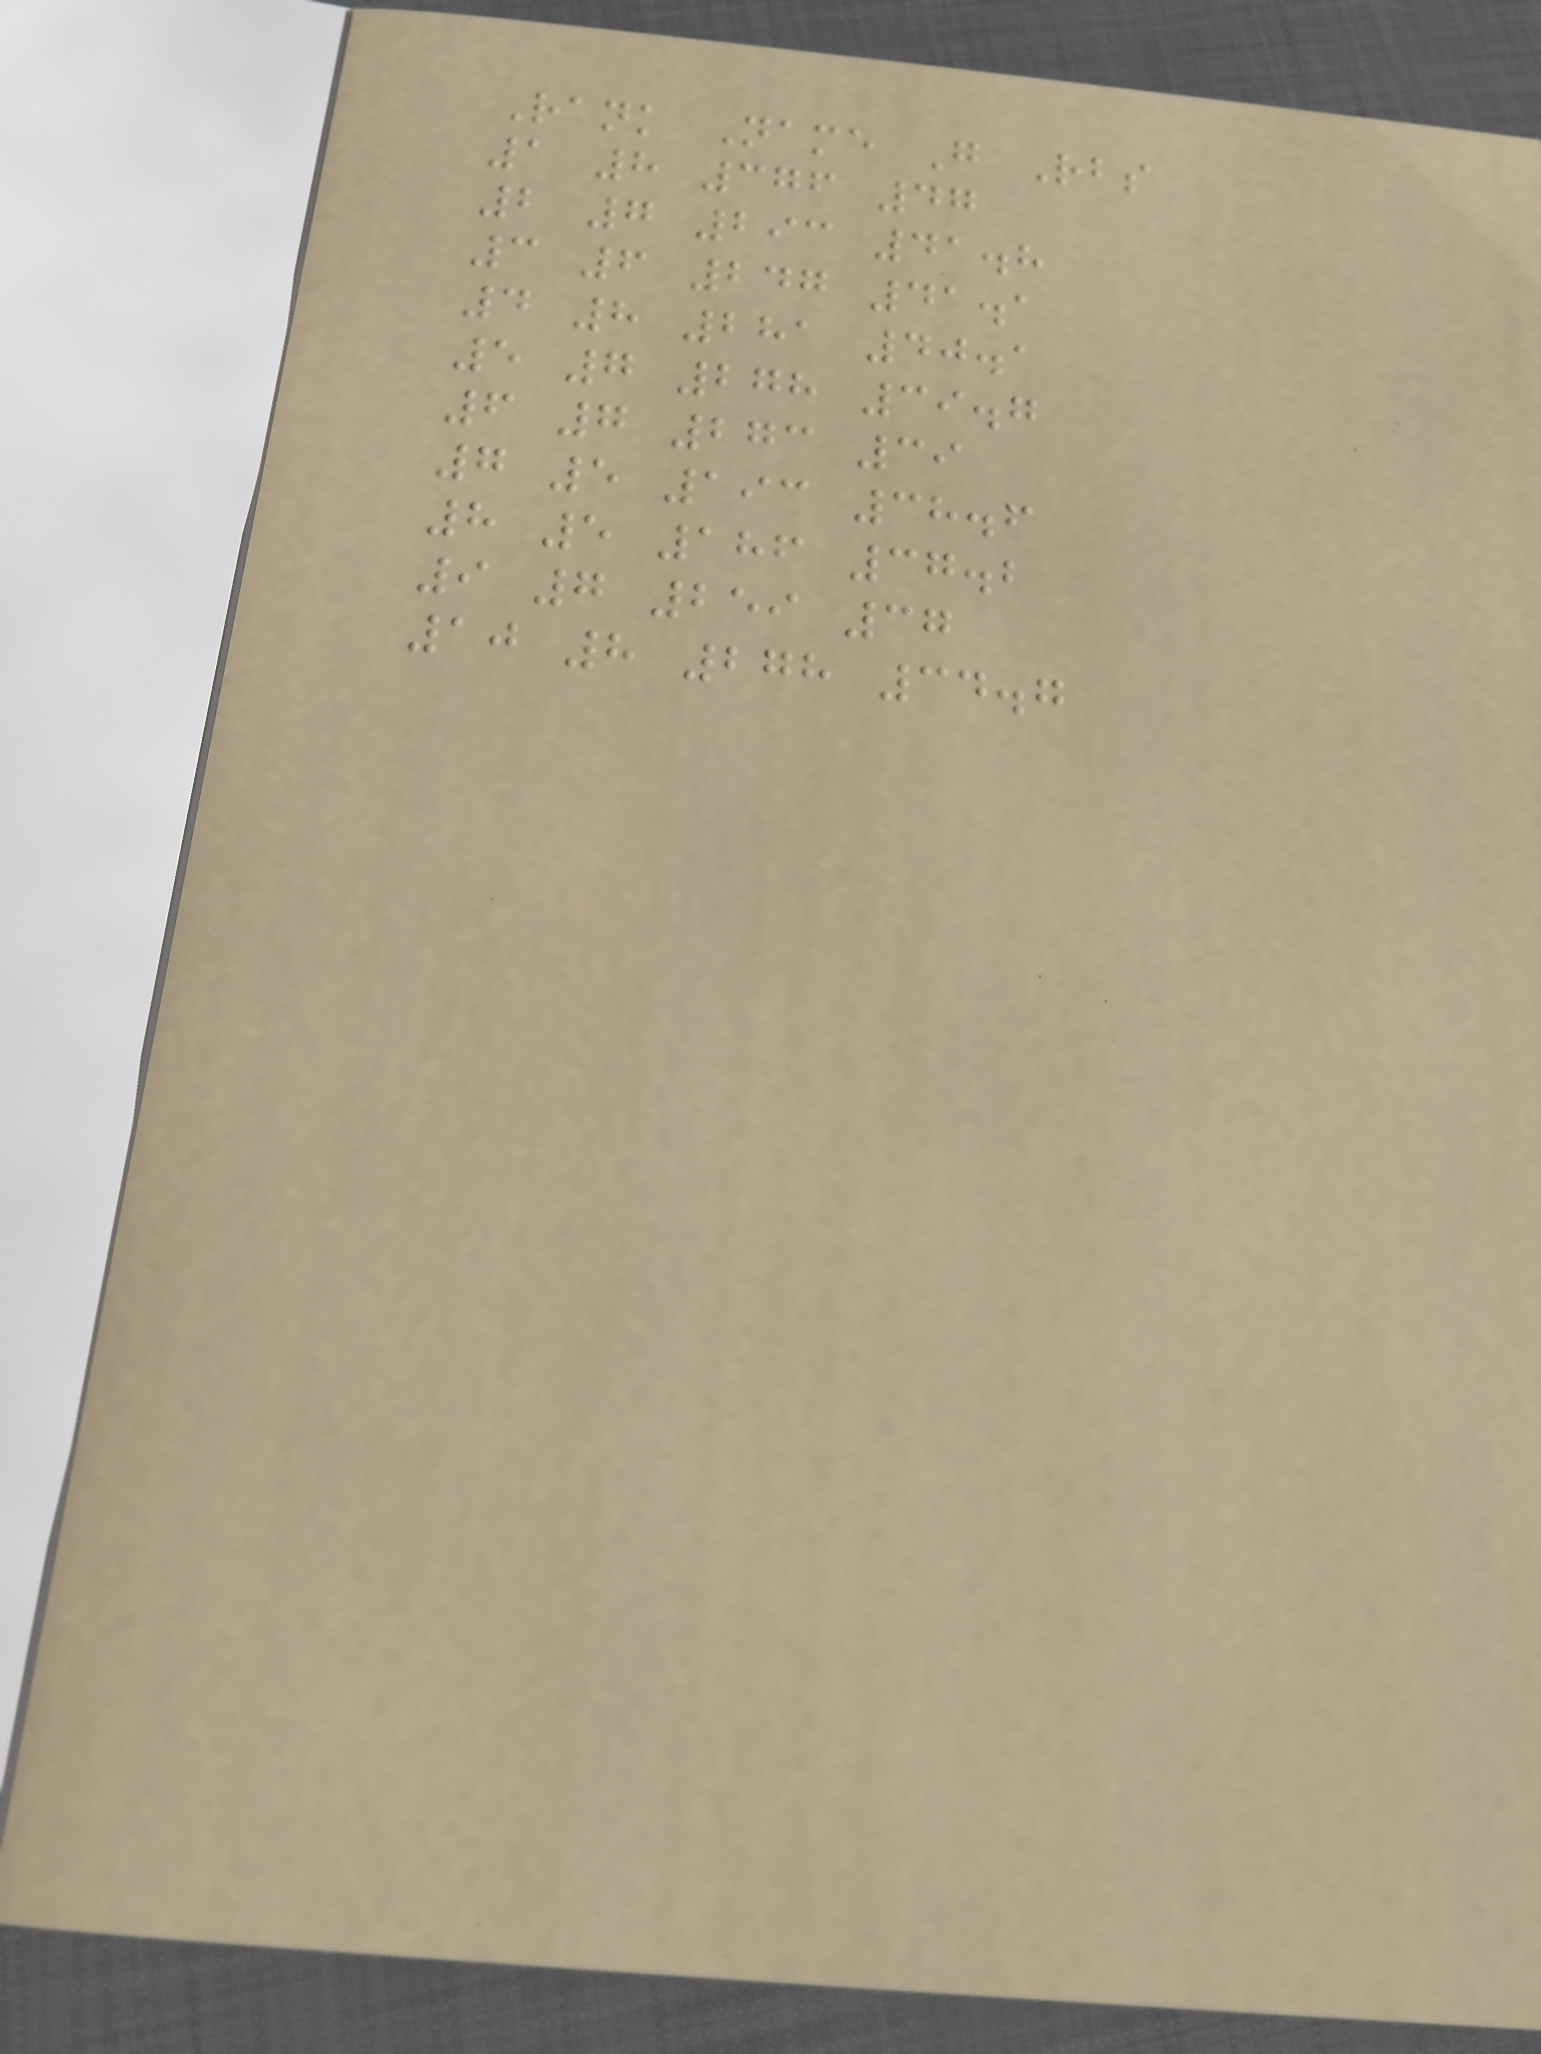Rank Name G Rbs
1 8 376 47
2 7 293 41.8
3 6 247 41.1
4 8 281 40.1
5 7 278 39.7
6 7 273 39
7 5 193 38.6
8 5 186 37.2
9 7 259 37
10 8 278 34.7
